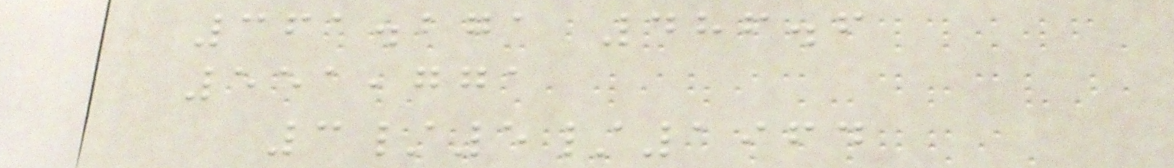361.271 486.6
551,771
3/5/1964
